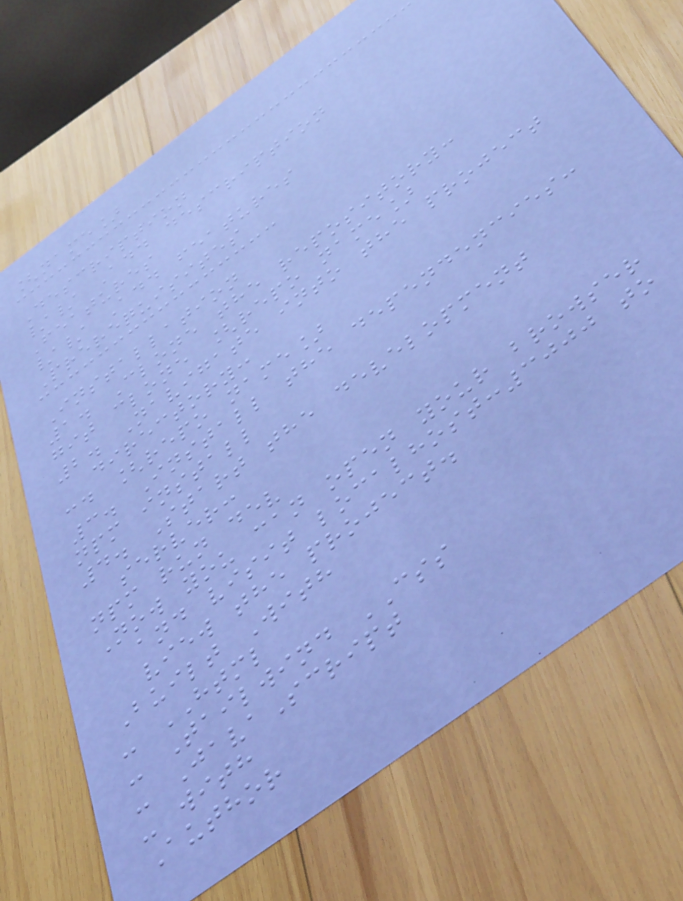[name]
Description
// Add description
Features
// Add features
Prerequisites
Installation
1. Clone the repository:
git clone [repo name]
2. Navigate into the project
directory:
cd [repo name]
3. Install the dependencies:
npm install
4. Start the development
server:
npm run dev
Now you can open your browser
and visit localhost:3000 to
view the project.
Built With
- HTML
- Tailwind CSS
- JavaScript
- with
Author
